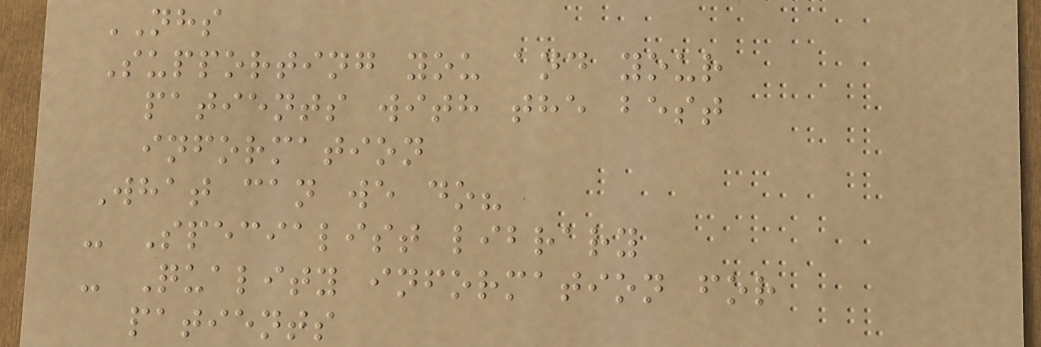NHS
Supporting you and your
patients with the best
information
What can we do?
- Specialist library
- Quality information for
patients
